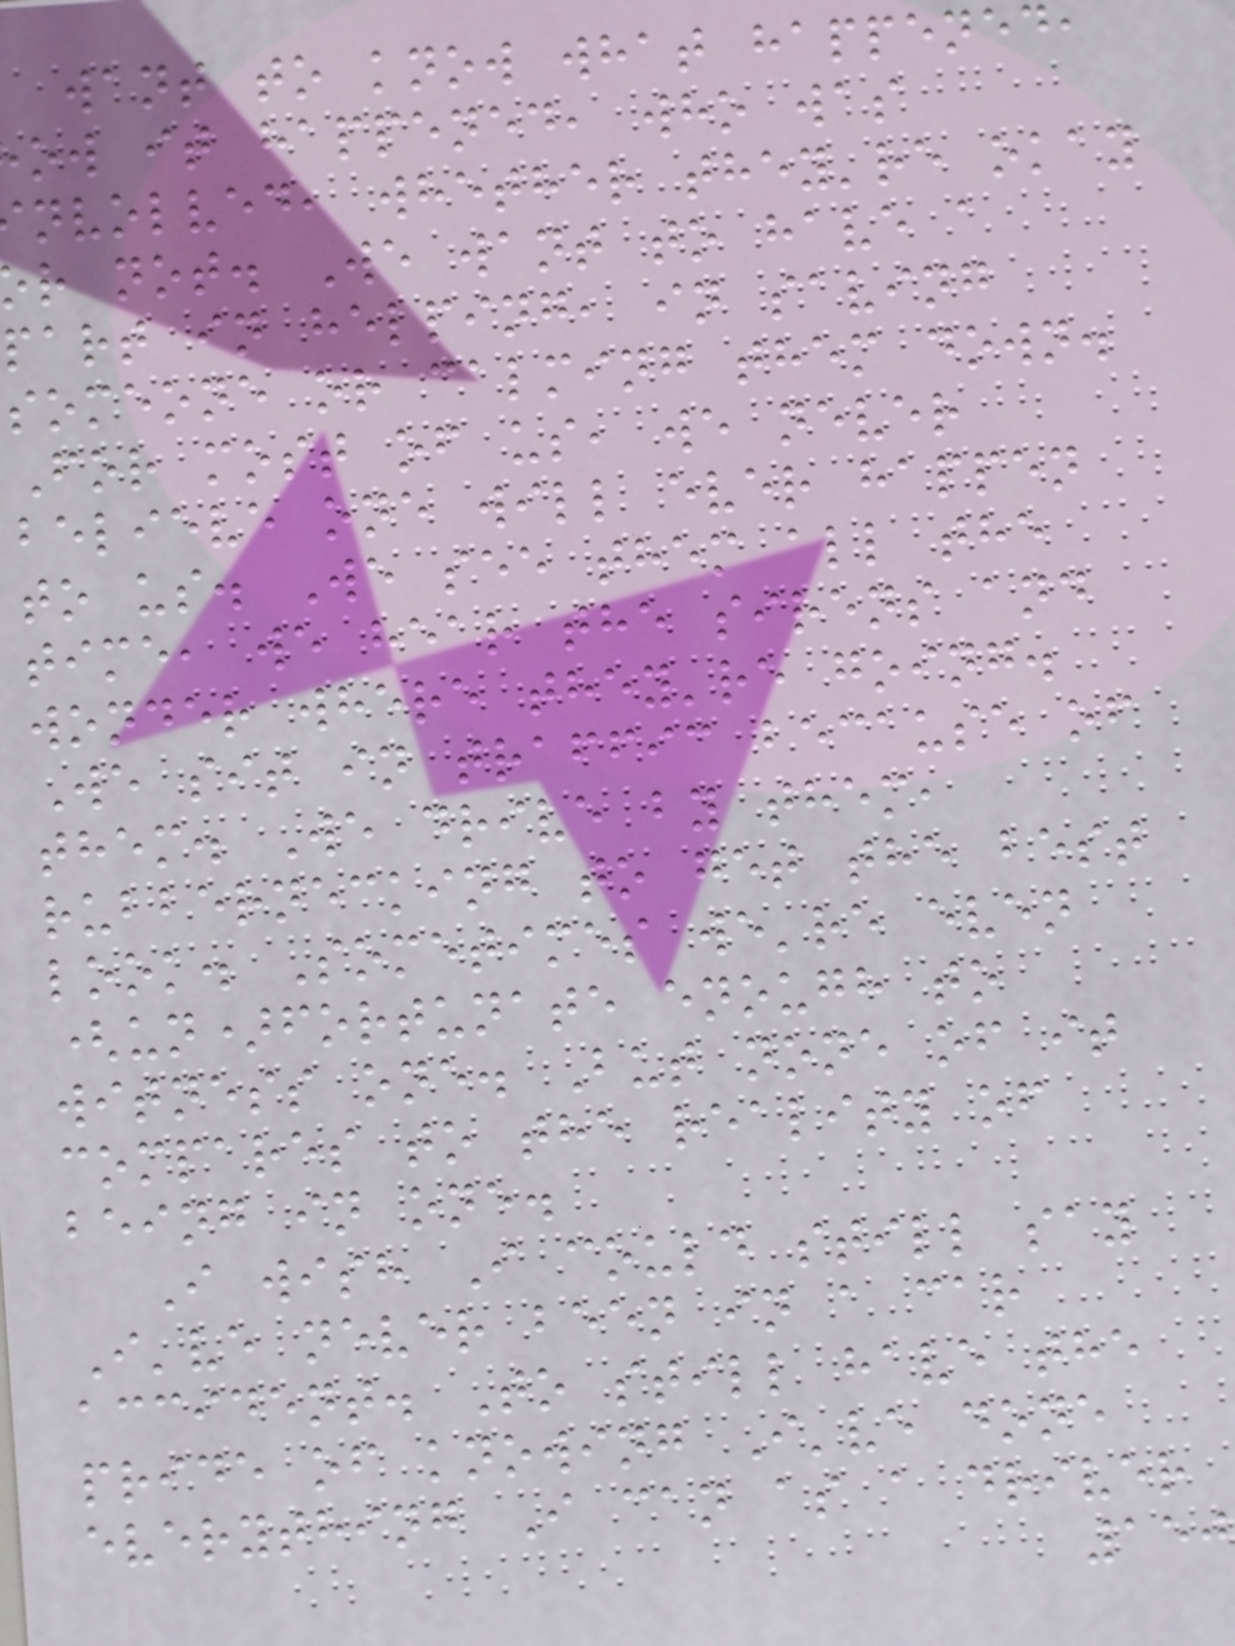want to know what happened,
ow it happened, who was
nvolved, whether they're okay
r not. We want to have a
part in helping, in saving
someone or calming them down.
For most of us, we never
believe one will ever happen
to us. We see them all the
time, we hear the sirens and
wonder where they're going.
We sit in traffic because of
them. We drive by them,
rubbernecking to get the best
look. Sometimes we're even
(un)fortunate enough to
witness one. But none of it
compares to the reality of
being in one.
I wish I could still say
I've never been in a car
accident. To still have the
pride of knowing I've done
everything I can as a driver
150
